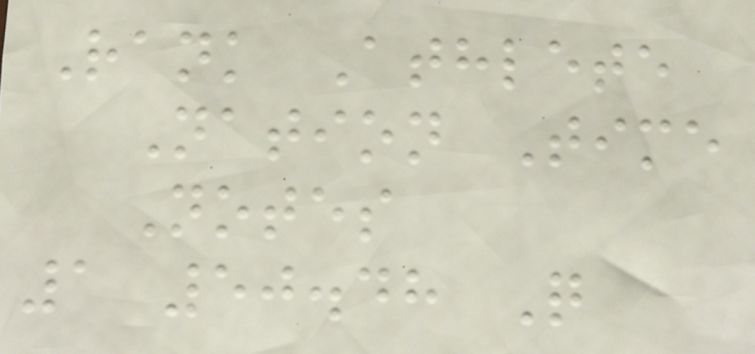Rank Athlete
Nation Time
Notes
1 50.48 Q
